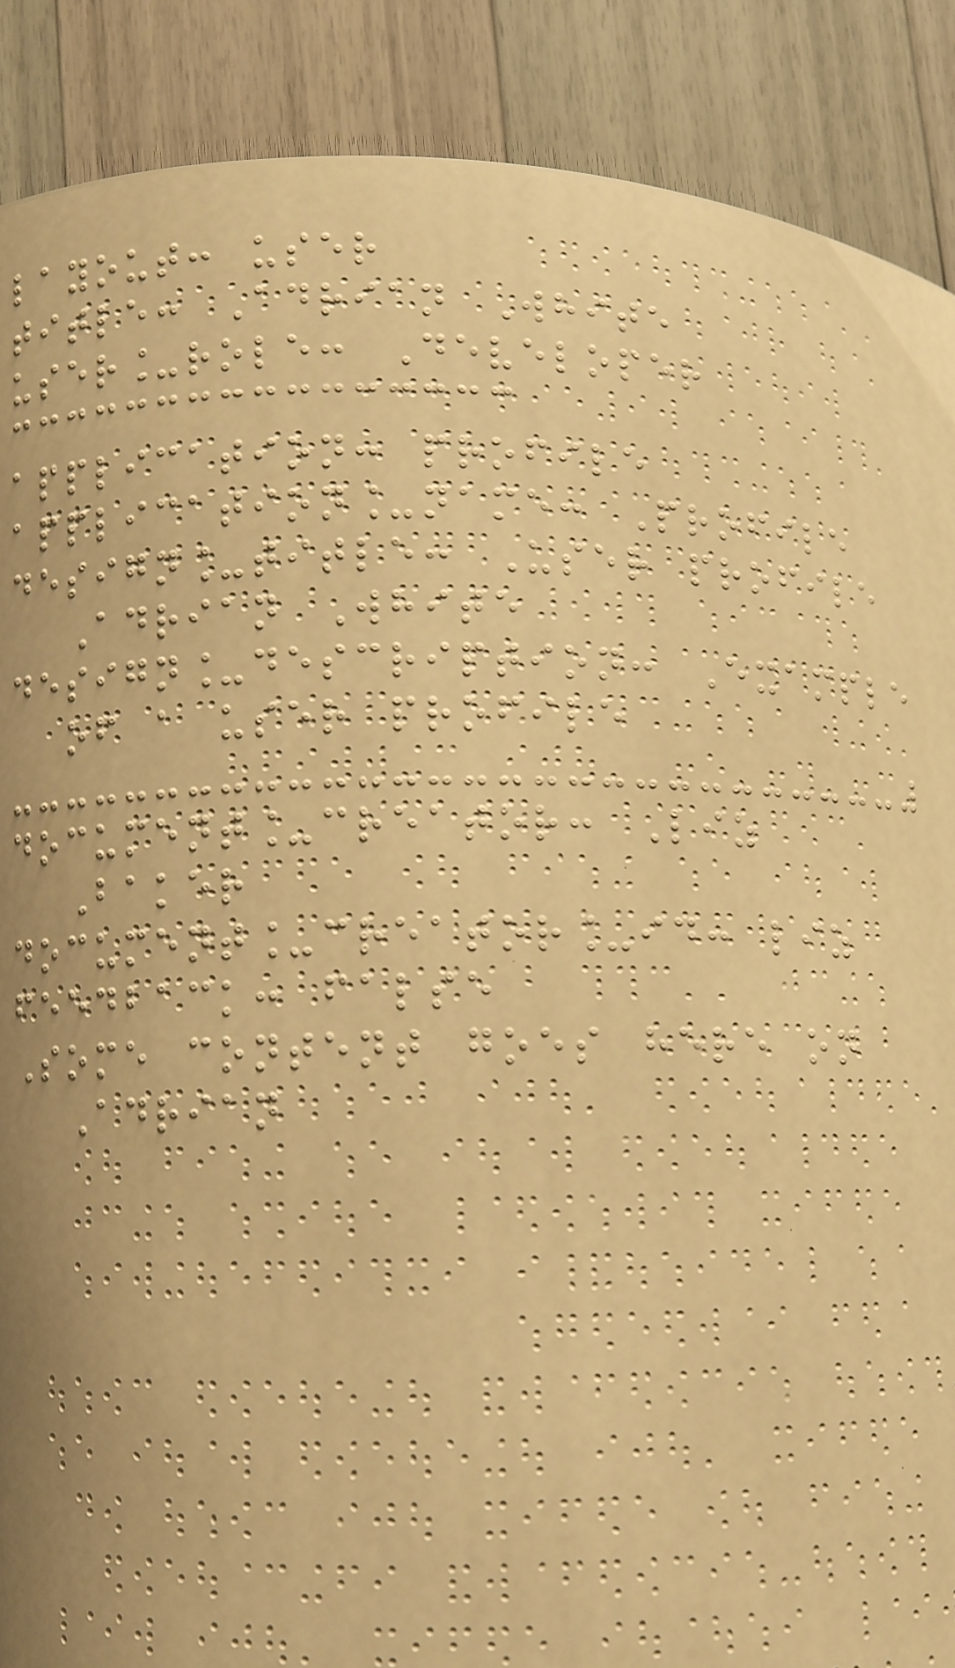layout: user
title: Adrian White
user_role: Developer
application: profile
application_name: Profile
design_title: User profile
Adrian White
design_description: Example
of a user profile
document_creator: Liz
Baker
document_creator_id: liz
feedback: false
Some content goes here on
Adrian
